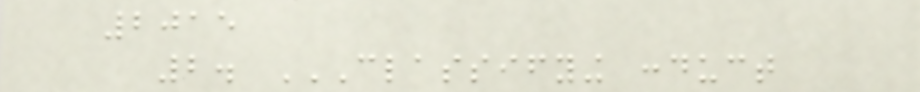2015
2. CLASSIFYING CONDUCT
